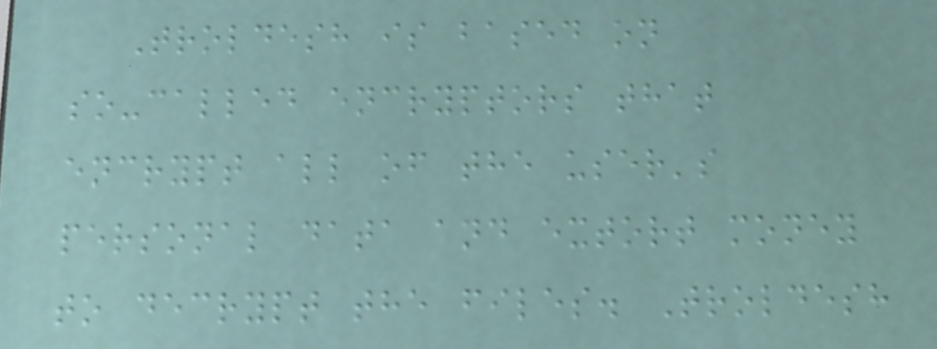Troldesh is based on
so-called encryptors that
encrypt all of the user's
personal data and extort money
to decrypt the files. Troldesh
